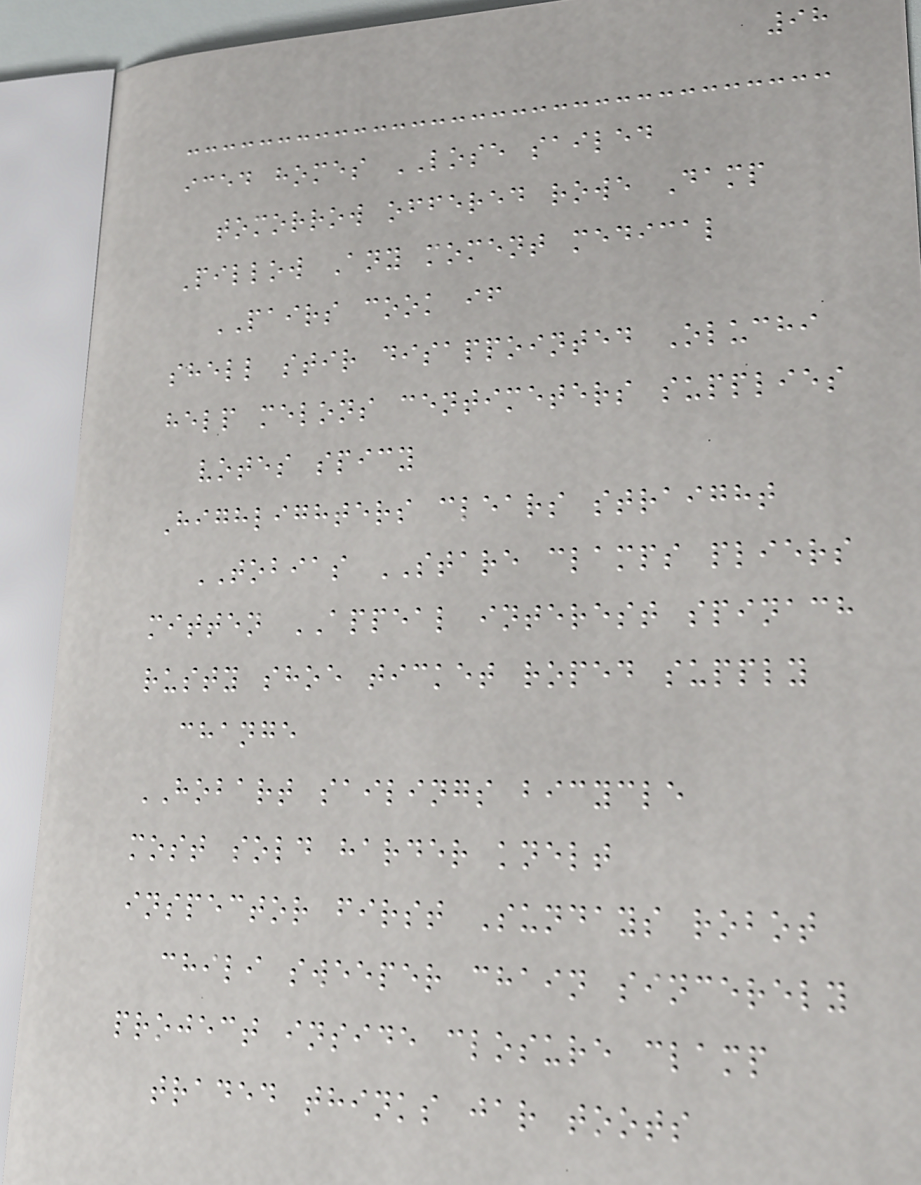98
iced homes LOSE sailed
tomorrow offered rowe Damp
Pillow Any moment medical
PAIRS cook if
shell stir disappointed Oluchi
help melons centimeters supplies
votes spicy
Highlighters clears straight
TOBIAS STARE clamps pliers
mitten APPEAL interest spinach
rusty shoe ticket roped supply
change
HOBART sailings bicycle
most sold harder knelt
inspector first Sundays robot
chili sweeper chain sincerely
project inside closure clamp
traded thinks jar toots
